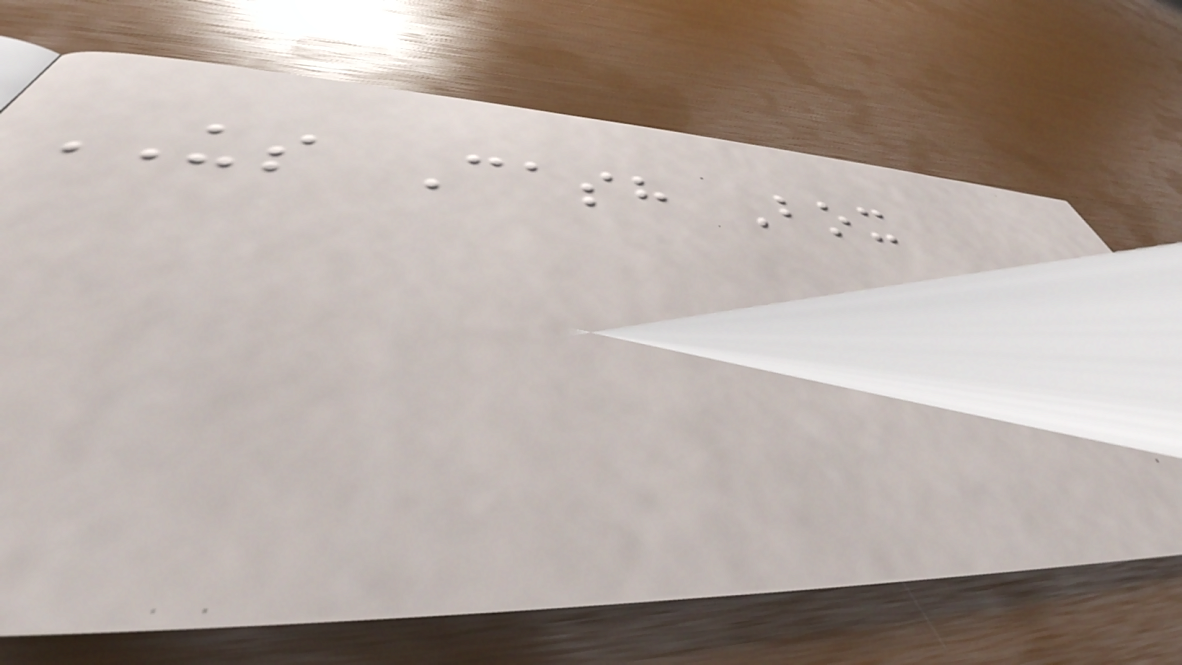US Cash Box
